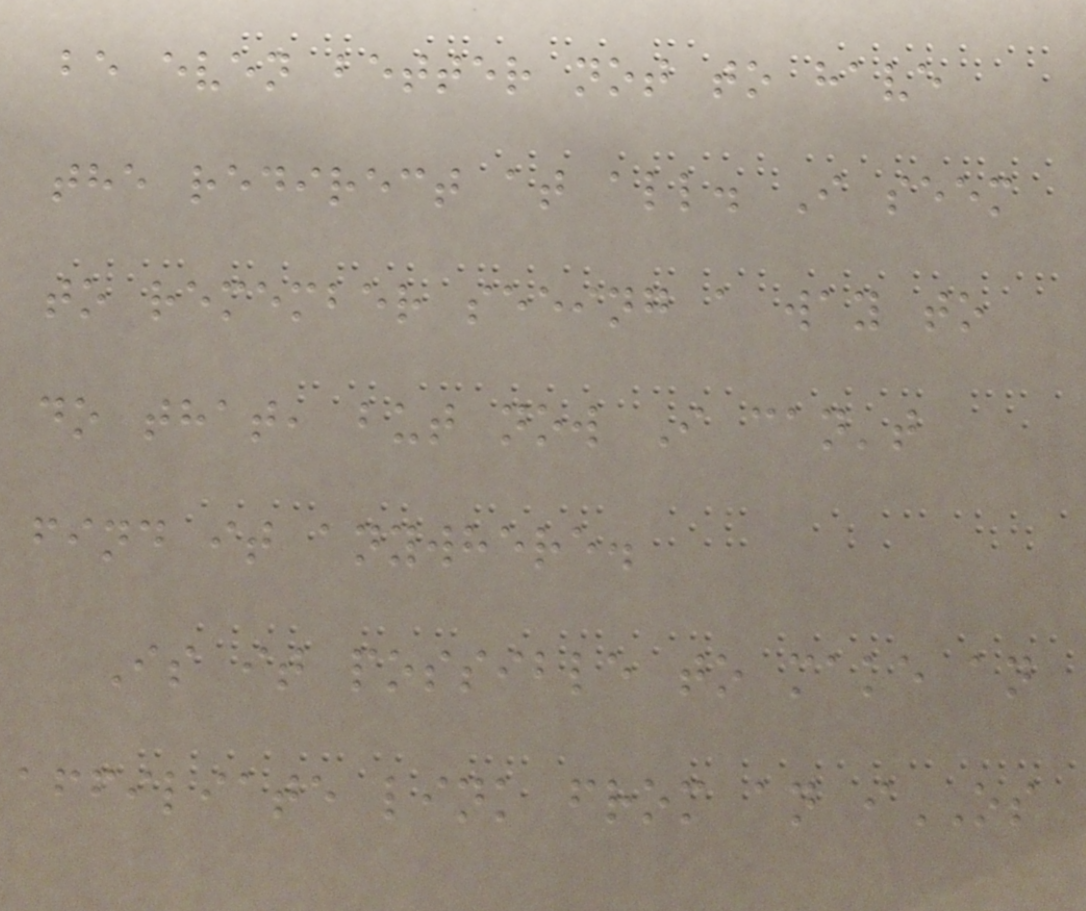be even better not to have
the redirect at all. I seem
to remember seeing a way to
do that, but now I can't
find it anywhere.
Is it possible to make an
affiliate link from an iOS
